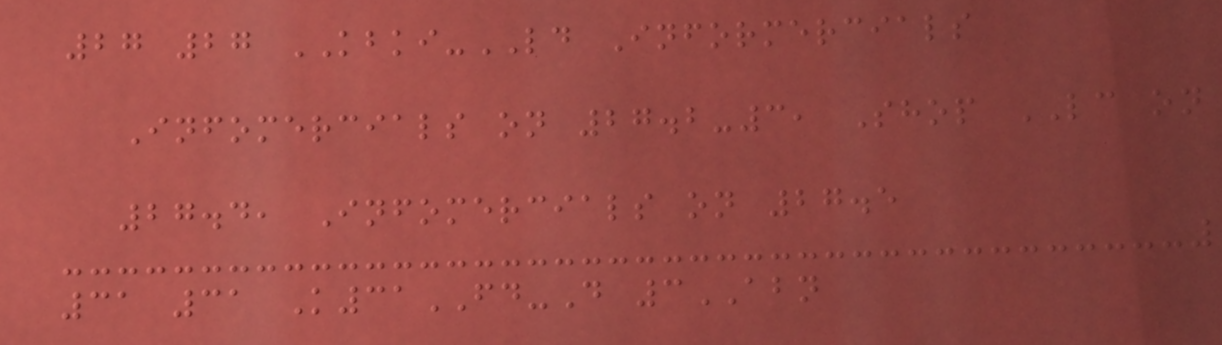27 27 KBKI-LD Informercials
Infomercials on 27.2-3, Shop LC on
27.4, Infomercials on 27.5
31 31 K31FD-D 3ABN
